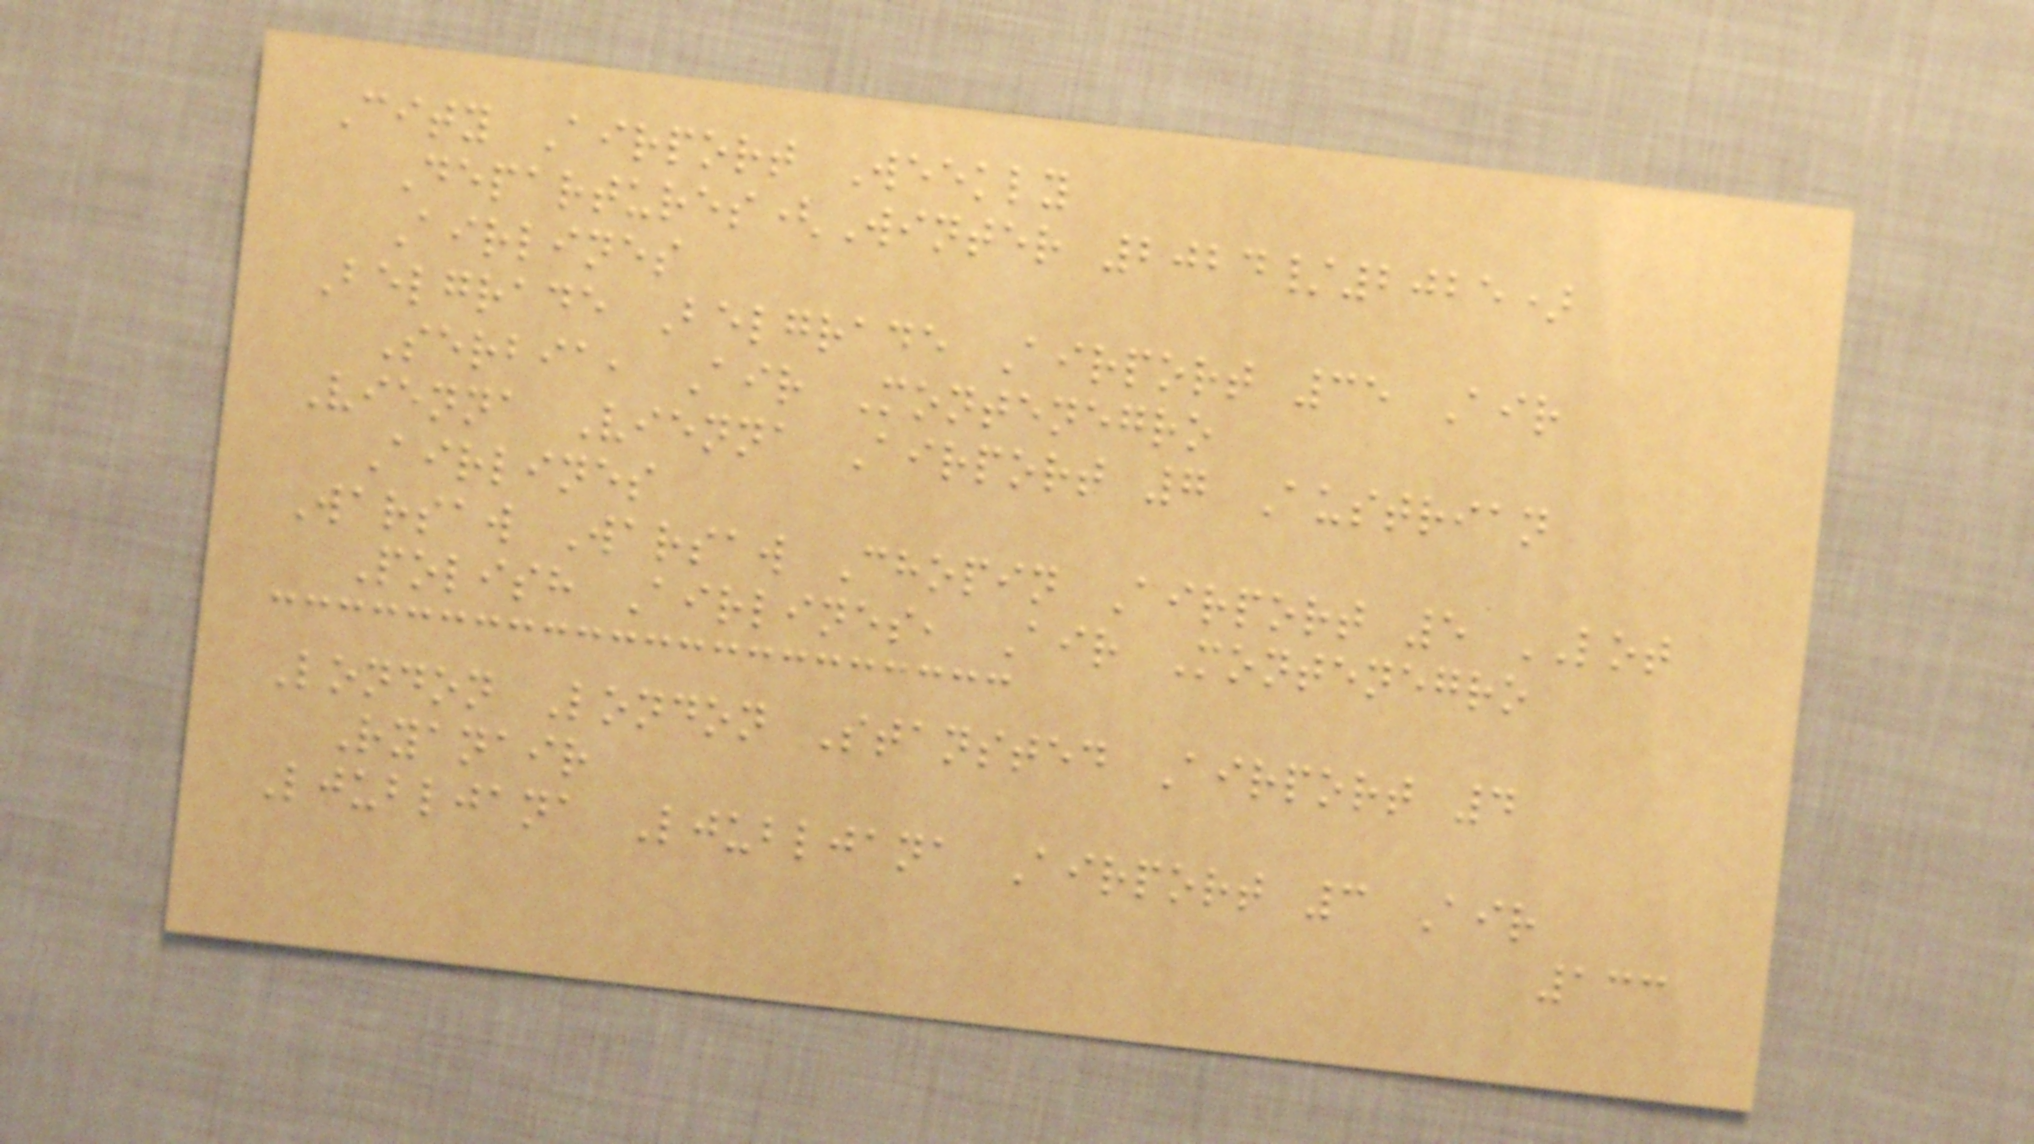City Airport Weekly
Departures(Winter 2024/2025)
Airlines
Belgrade Belgrade Airport 35 Air
Serbia, Air Montenegro
Vienna Vienna Airport 7 Austrian
Airlines
Warsaw Warsaw Chopin Airport 5 LOT
Polish Airlines, Air Montenegro
London London Stansted Airport 4
Ryanair
Ljubljana Ljubljana Airport 3 Air
133
